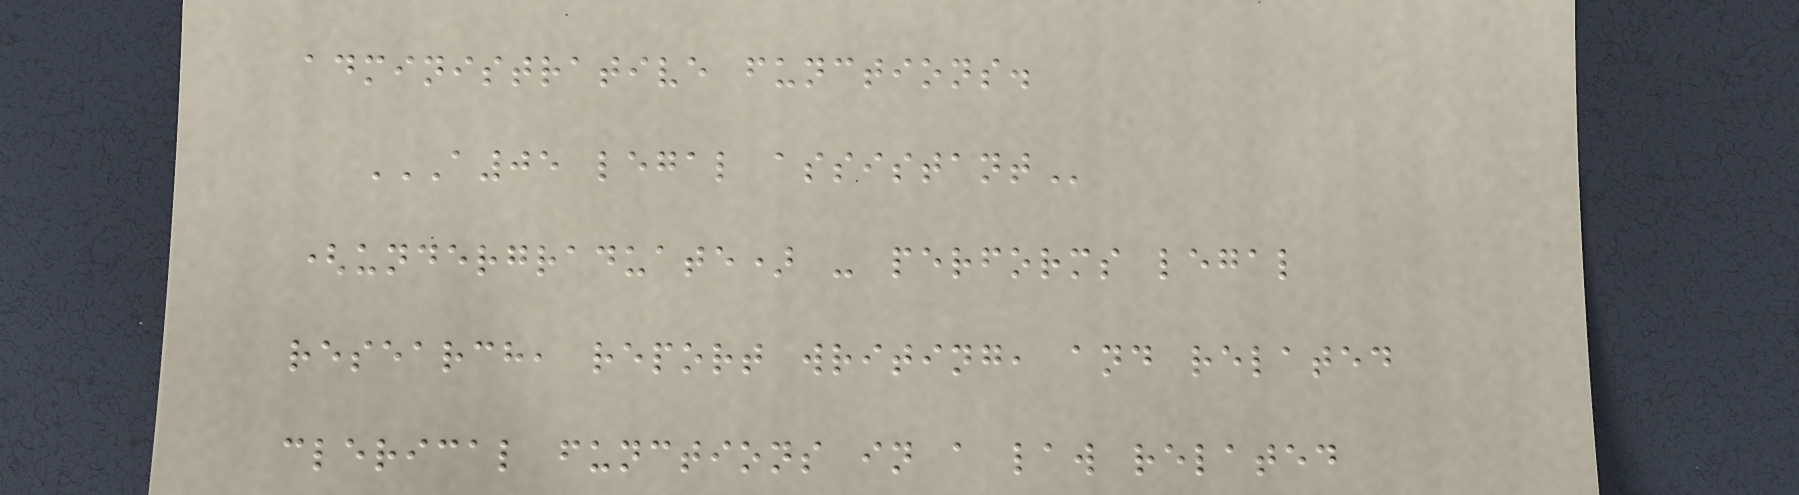administrative functions.
A05 LEGAL ASSISTANT
(undergraduate) - performs legal
research, report writing, and related
clerical functions in a law related
